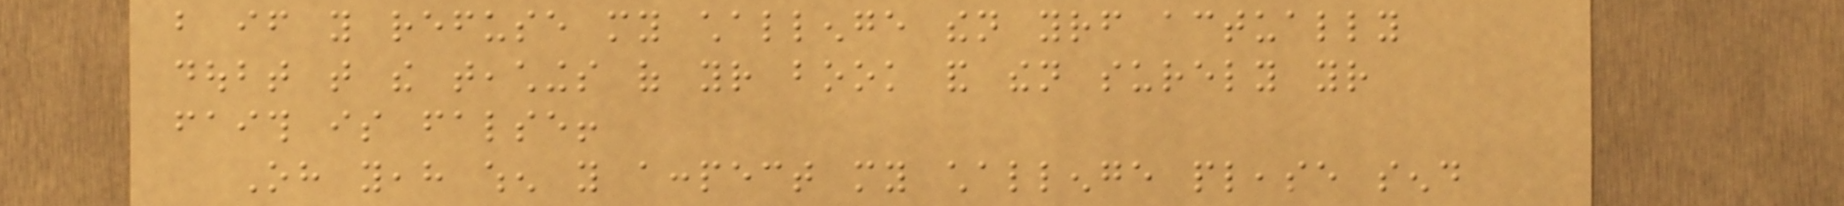but if you refuse my challenge then yourself actually
doubt that the teachings of your book and then surely your
faith is false!
Oh yeah when you accpect my challenge please send
